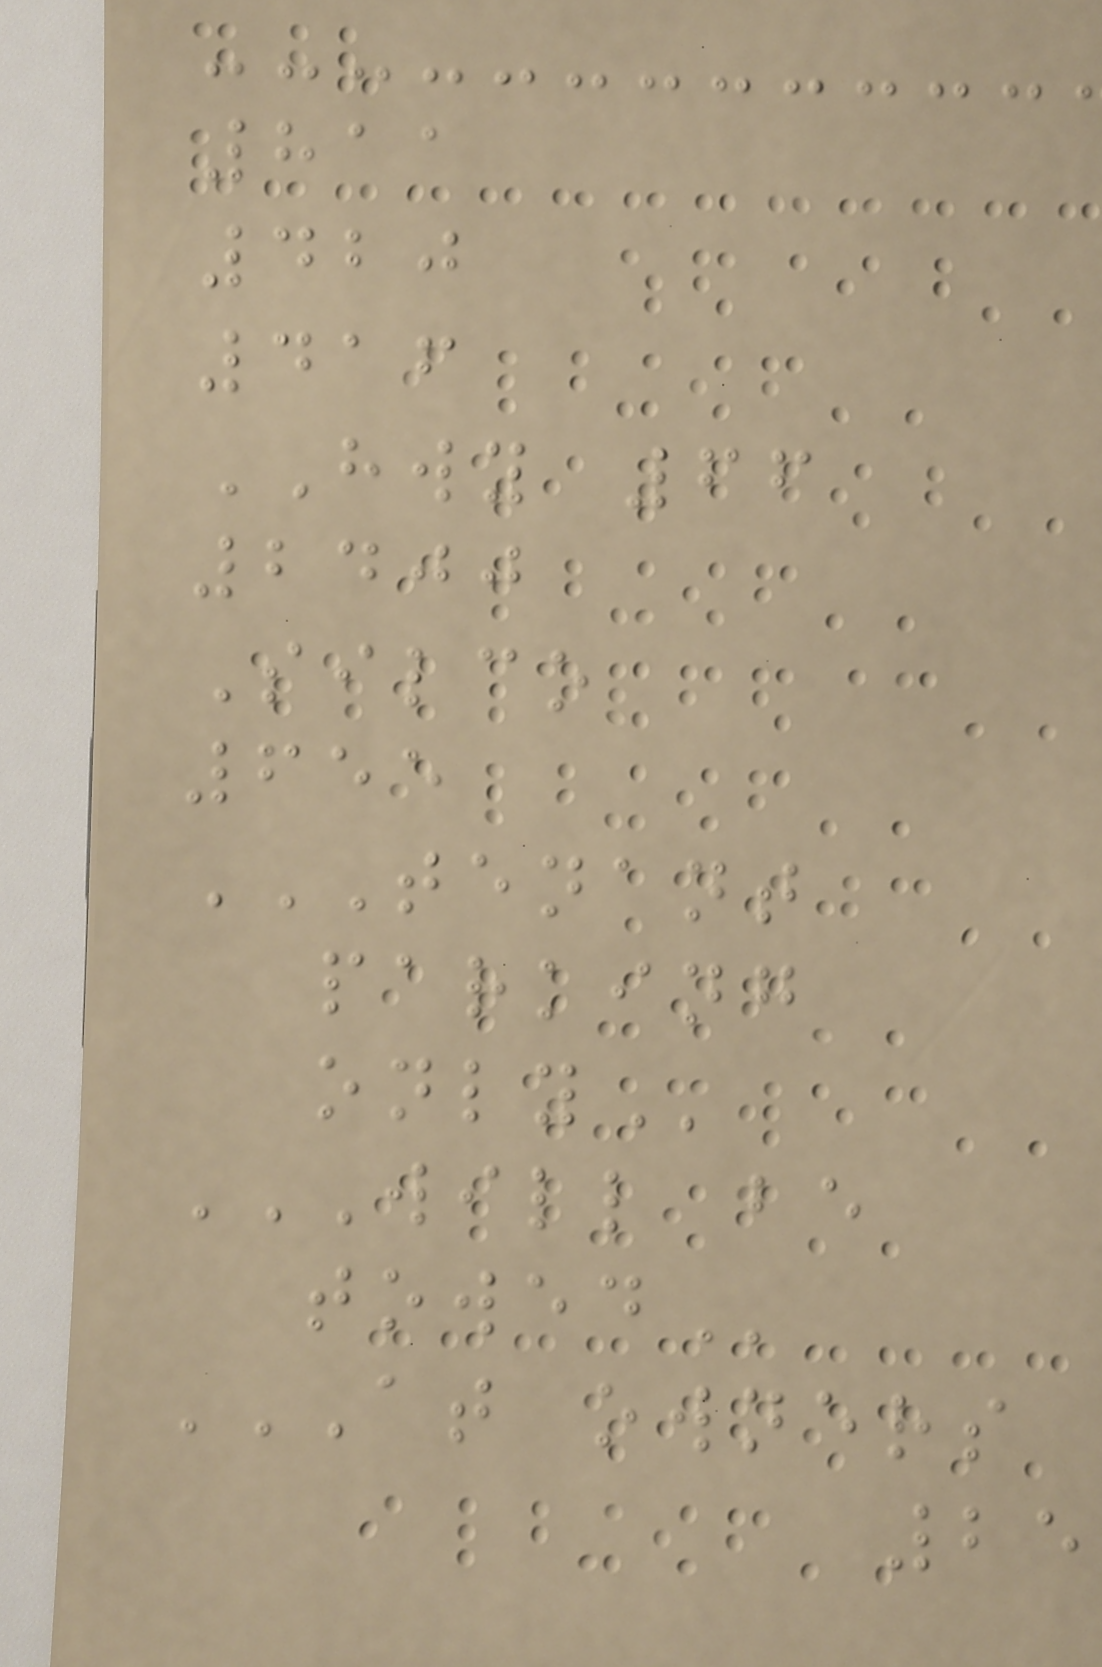811
420
416
HWY 66
2400
Silco
655
TENANT
PARKING
ONLY
WILL BE
TOWED
AT OWNERS
25
